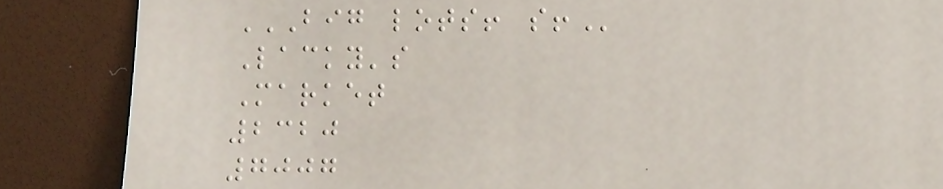BIG LOTS! S!
Lacky's
Market
2320
7007
